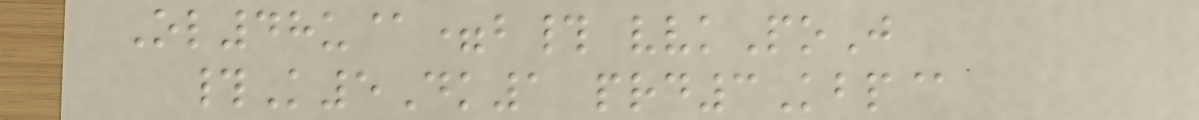Ol48u@=b# vvkPoJ
#K5Dk1 prd3Kbp@
